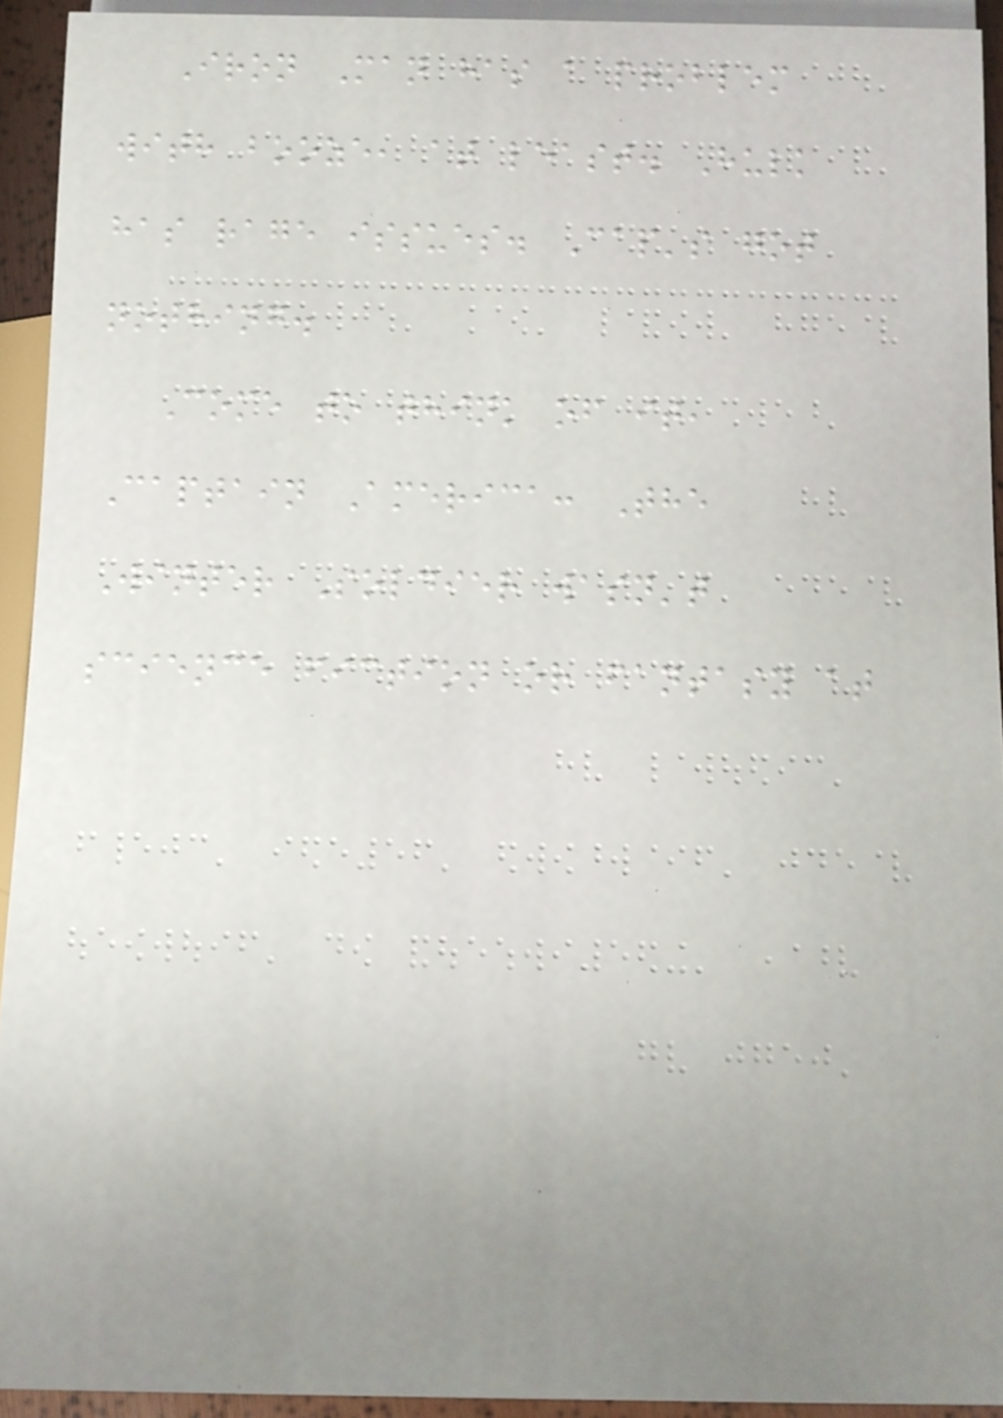Iron Man has a problem
with booze, at least. Hulk
has rage issues. Cap's got
nothing.
Come to think of it,
Captain America: The
Winter Soldier wasn't
science fiction or fantasy at
